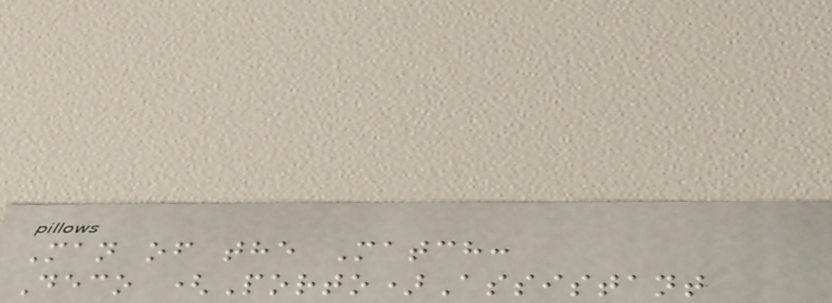Man of the Match:
Deco (Porto)Assistant
